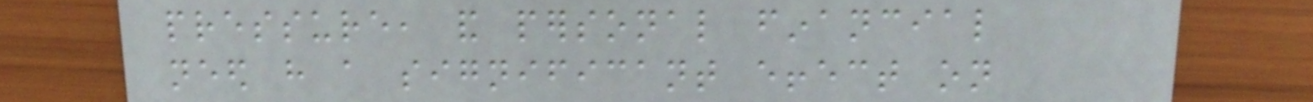pressure, and personal financial
need have a significant effect on
